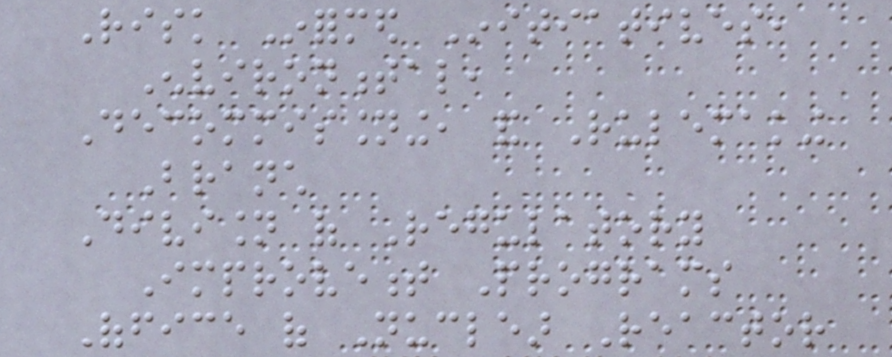Risk Informed Initiatives,
Environmental,
Decommissioning, and Rulemaking
Branch
Division of Regulatory
Improvement Programs
Office of Nuclear Reactor
